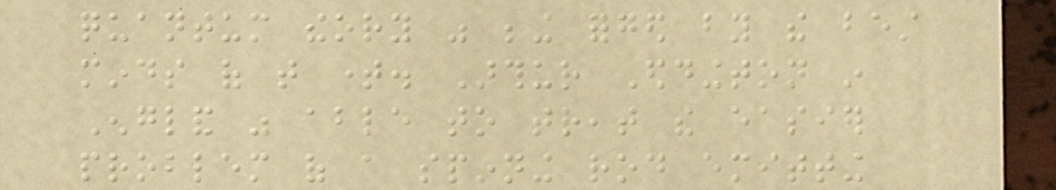quantum theory was being forged by the best
minds of that time. Arthur Eddington in
England was able to treat the easier
problem of a spinning rod emitting
